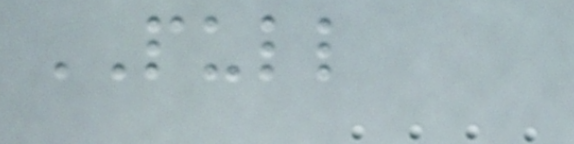PULL
